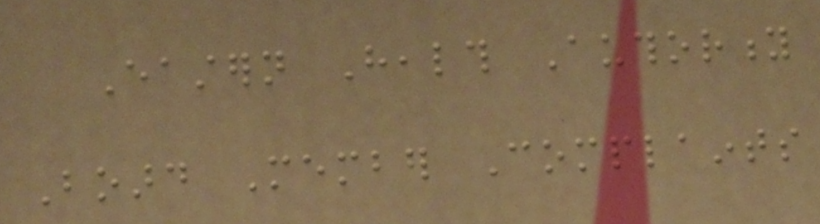Eastern Health Authority
Board Member Complaints
